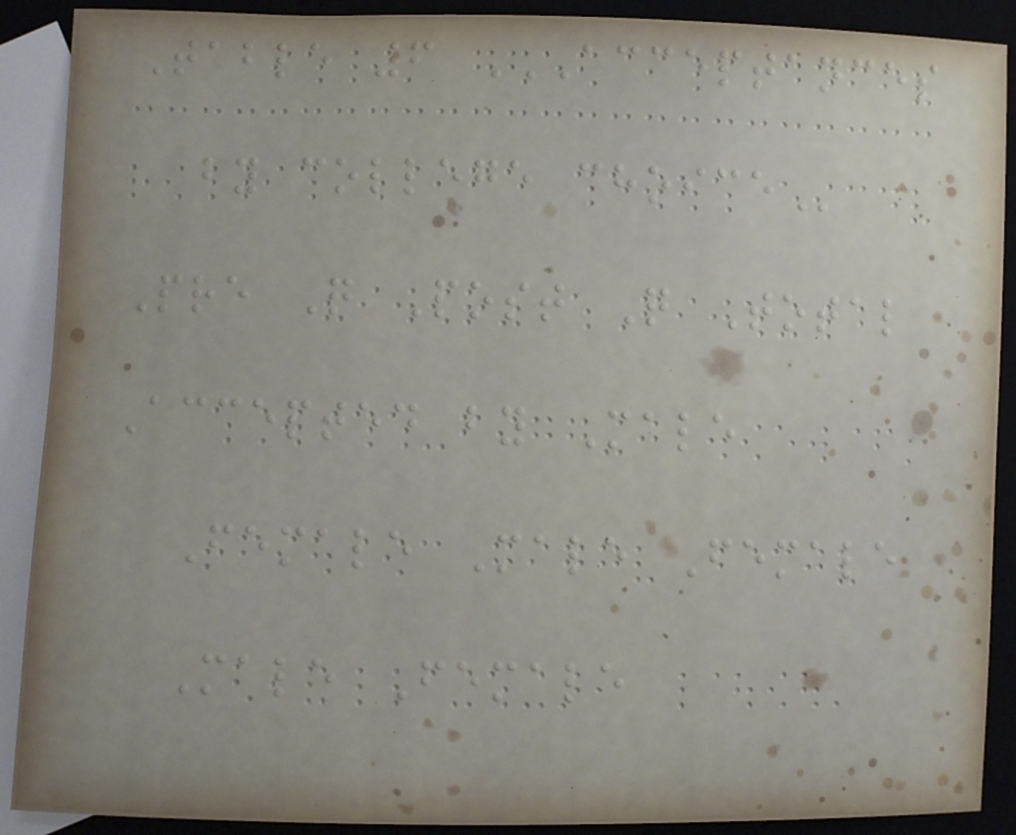Table 6 ACCEPTANCES
BY COLLEGE CHOICE
Pre Q Post Q Total
Accepted by Male
Female Male Female
Male Female
